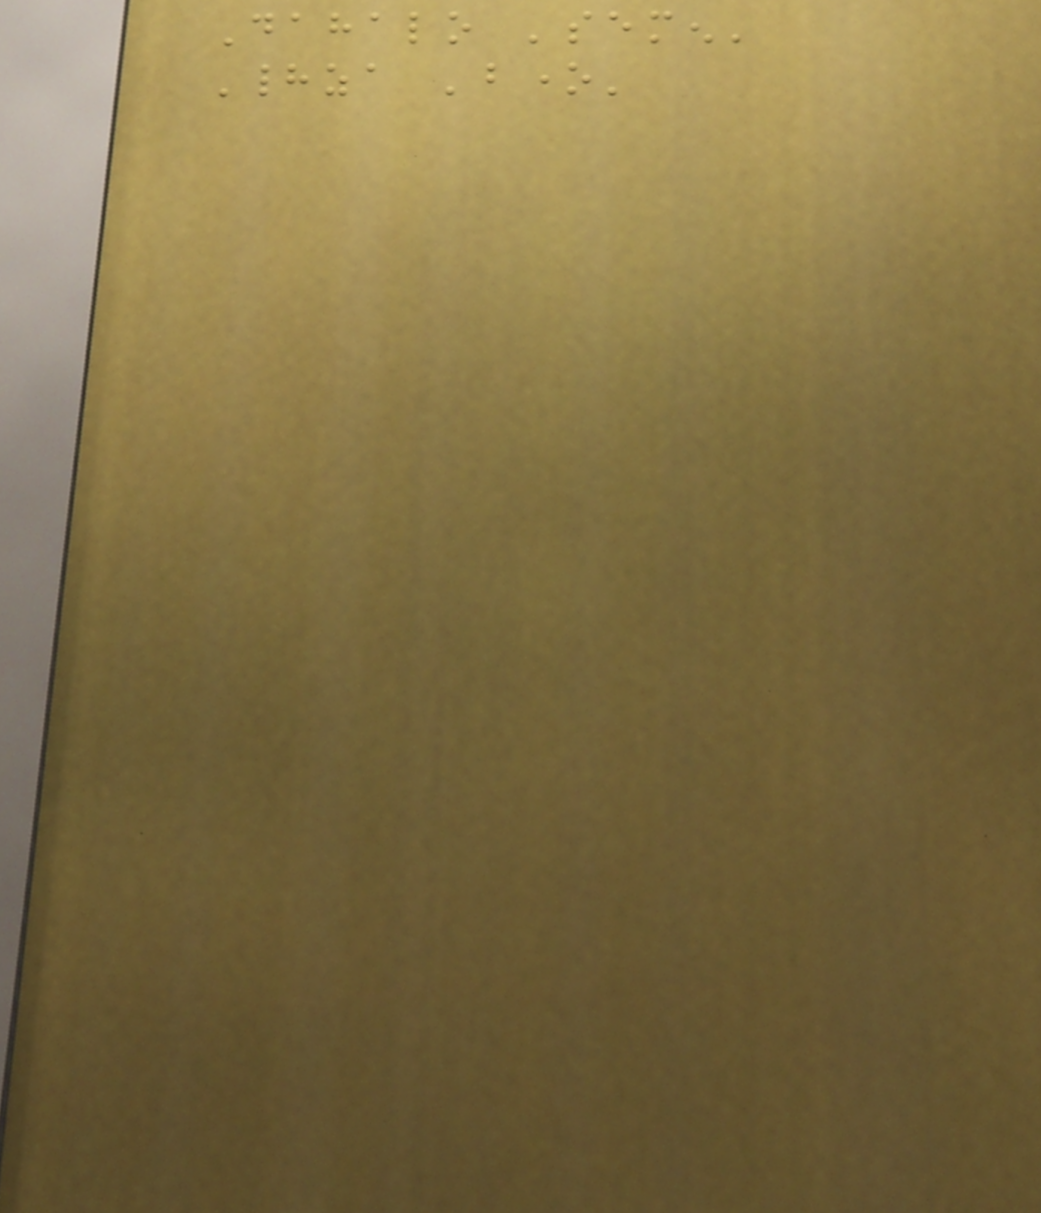Dahalo 'semen'
Hadza 'bone'
